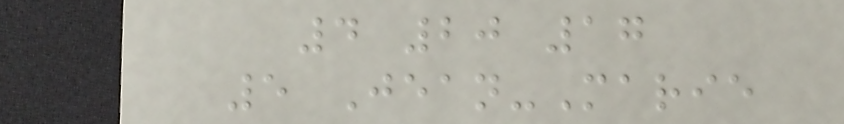4 20 17
5 Jean-Marie
